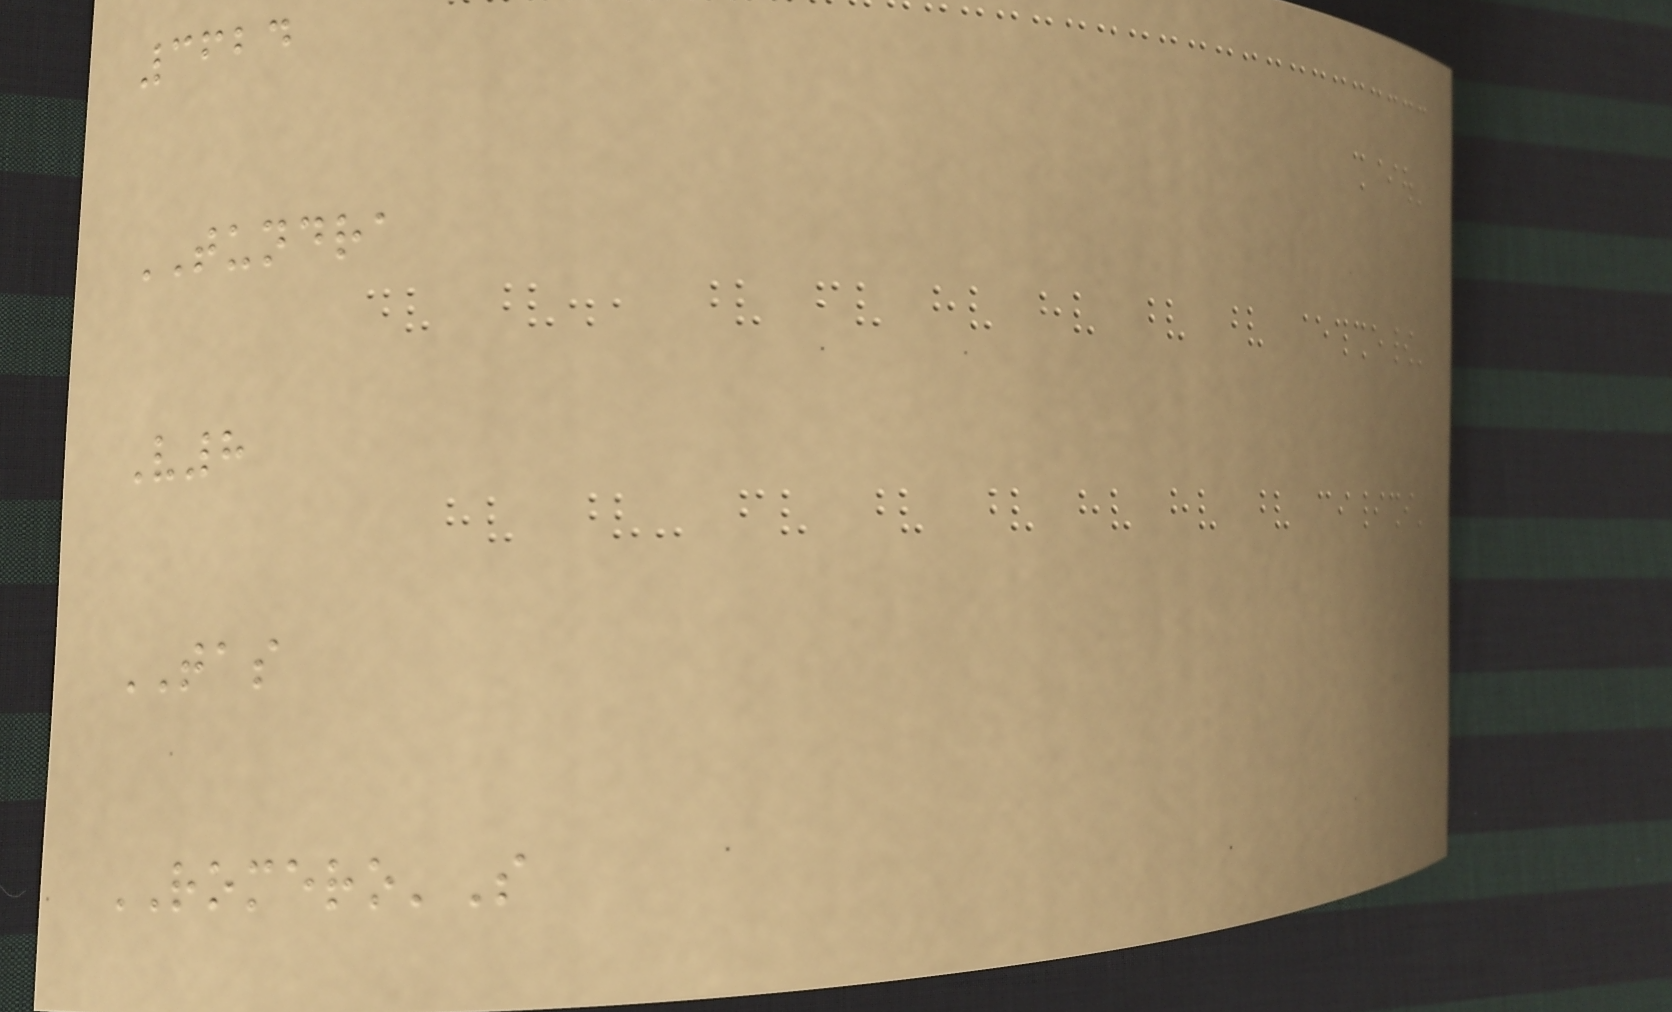3624
TUNDRA
V8
TAS
ROMERO'S
